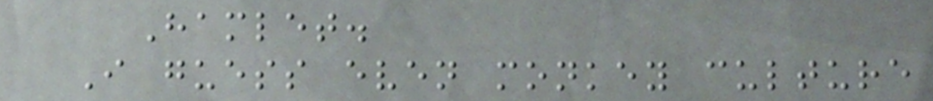Hamlet.
I guess even monkey culture
